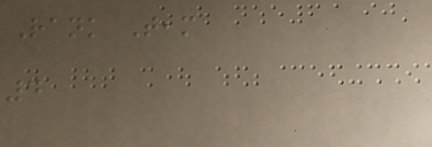Rank Team
4
